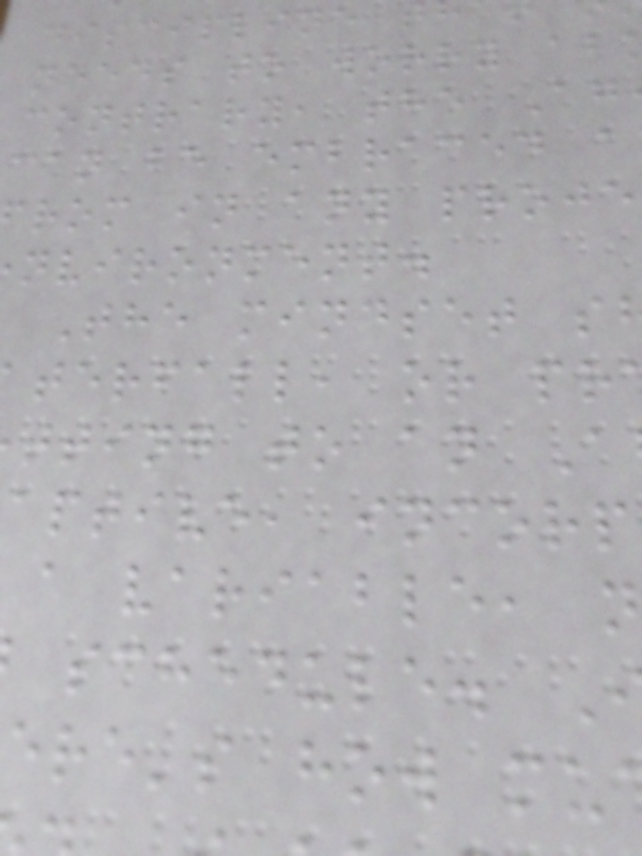discipline
needs to worry ab
contrary, the Ag
can be embraced a
rom in any proje
nvironment.
The mindset s
terfall, or pr
tting to an A
aptive, incorp
a variable, n
schedule.
ere's how mu
